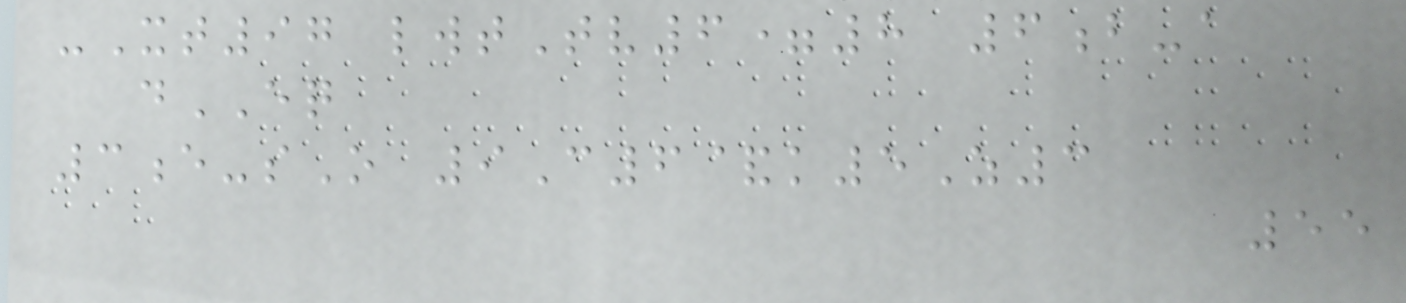-Xt97 lwtTv6=8 6b-a
dEQ
3e-sO 9C6&k5Z3
55
